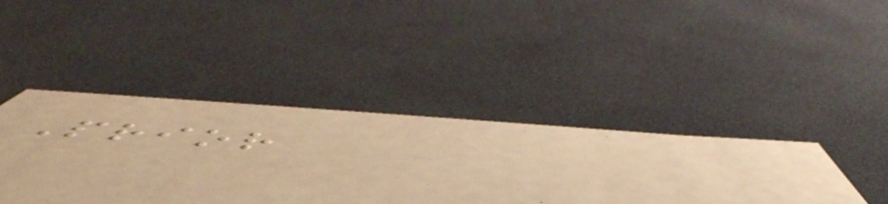Prior
